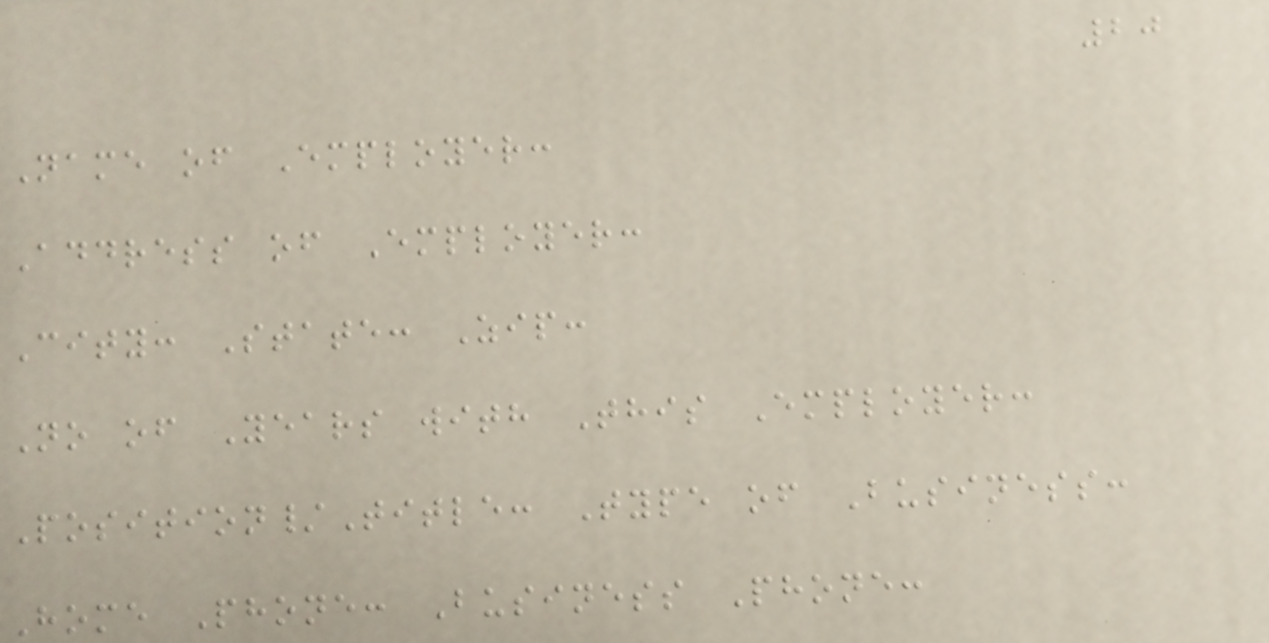20
Name of Employer:
Address of Employer:
City: State: Zip:
No of Years with This Employer:
Position/Title: Type of Business:
Home Phone: Business Phone:
